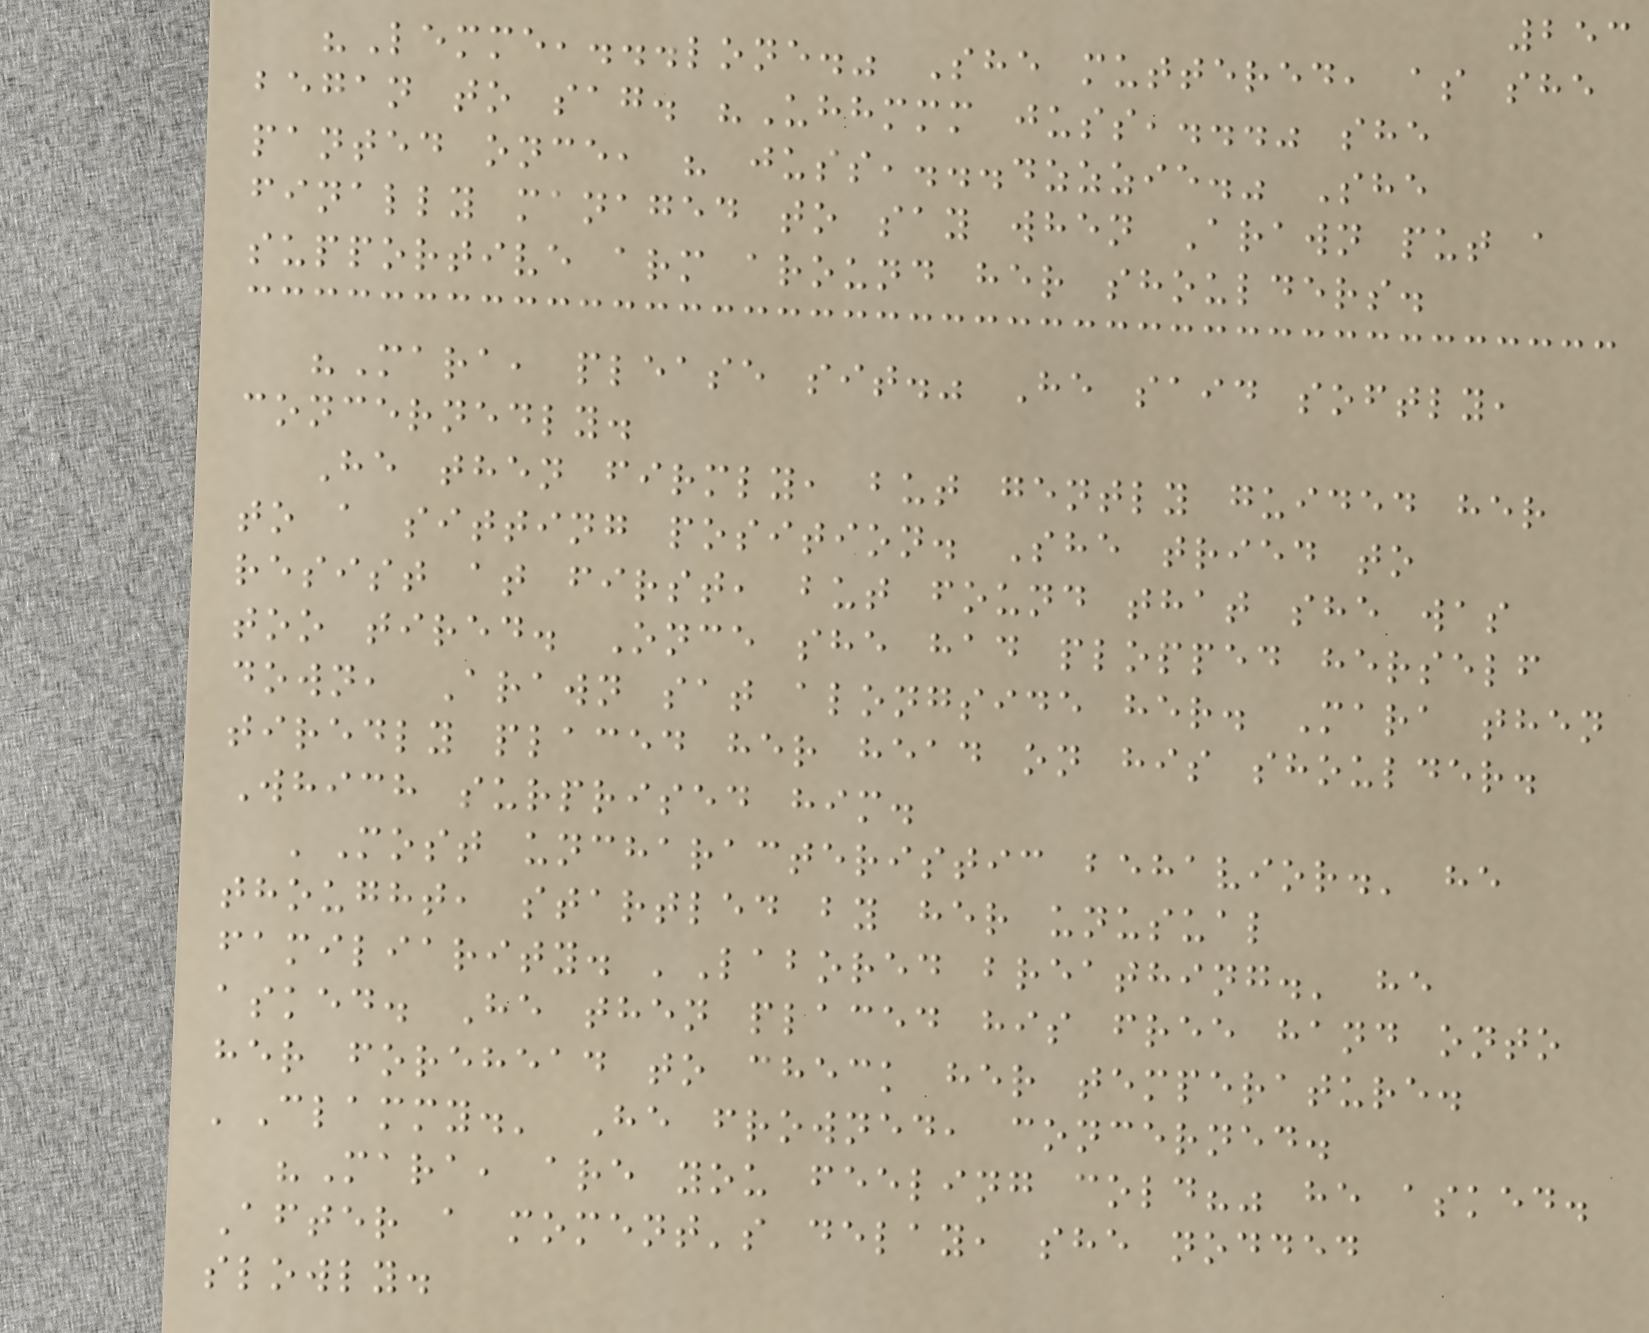253
"Lemme,...lone." She muttered, as she
began to sag. "Uhhmmm juss,..." she
panted once, " juss,...dzzzie." She
finally managed to say when Arawn put a
supportive arm around her shoulders.
"Mara, please sit." He said softly,
concernedly.
He then firmly, but gently guided her
to a sitting position. She tried to
resist at first, but found that she was
too tired. Once she had plopped herself
down, Arawn sat alongside her. Mara then
tiredly placed her head on his shoulder.
Which surprised him.
'Most uncharacteristic behavior.' he
thought, startled by her unusual
familiarity. 'Labored breathing.' he
asked. He then placed his free hand onto
her forehead to check her temperature.
'Clammy.' He frowned, concerned.
"Mara, are you feeling cold?" he asked.
After a moment's delay, she nodded
slowly.
